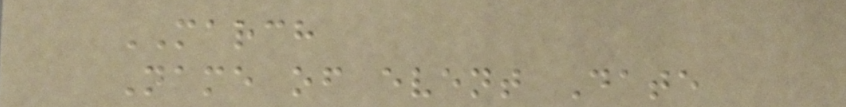MARCH
Name of event Date
